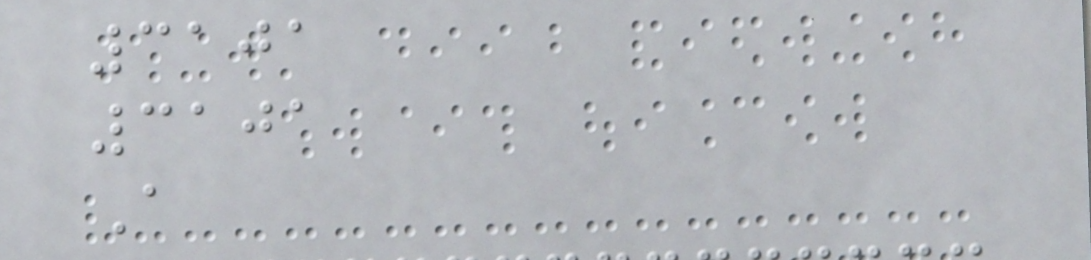3101
3101
A
